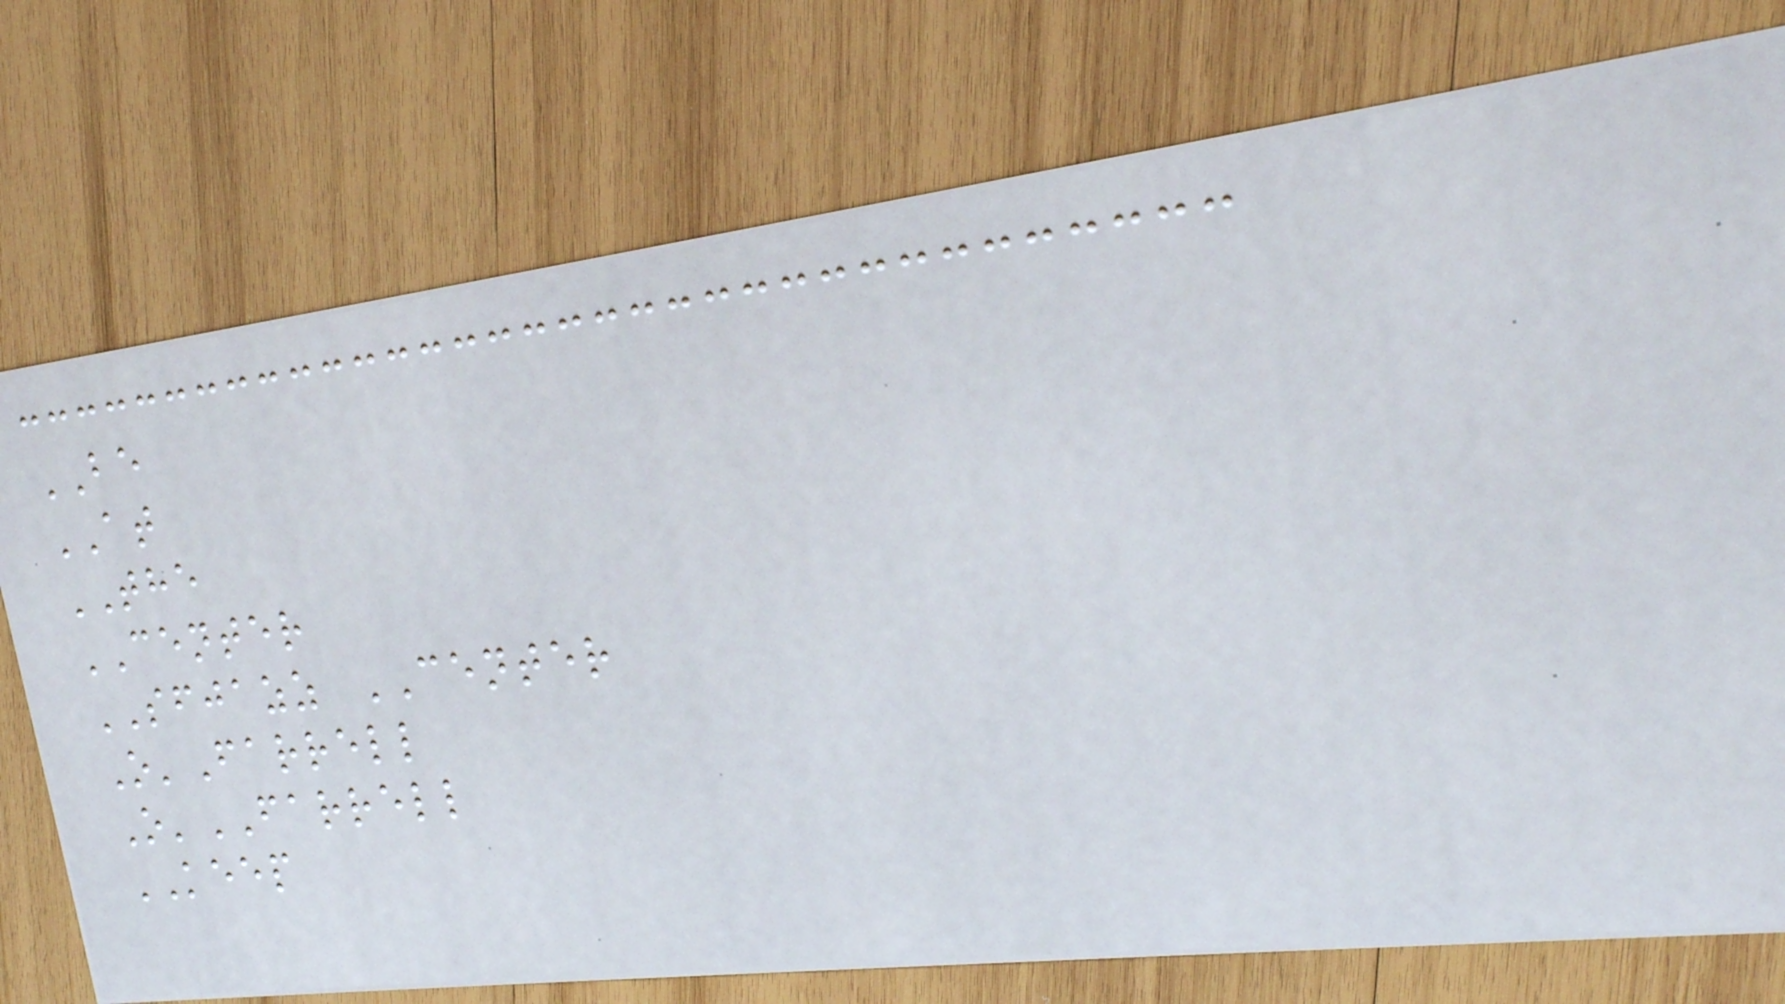BE
AT
THE
CENTER
SFJAZZ CENTER
O'Farrell
O'FARRELL
KEEP
